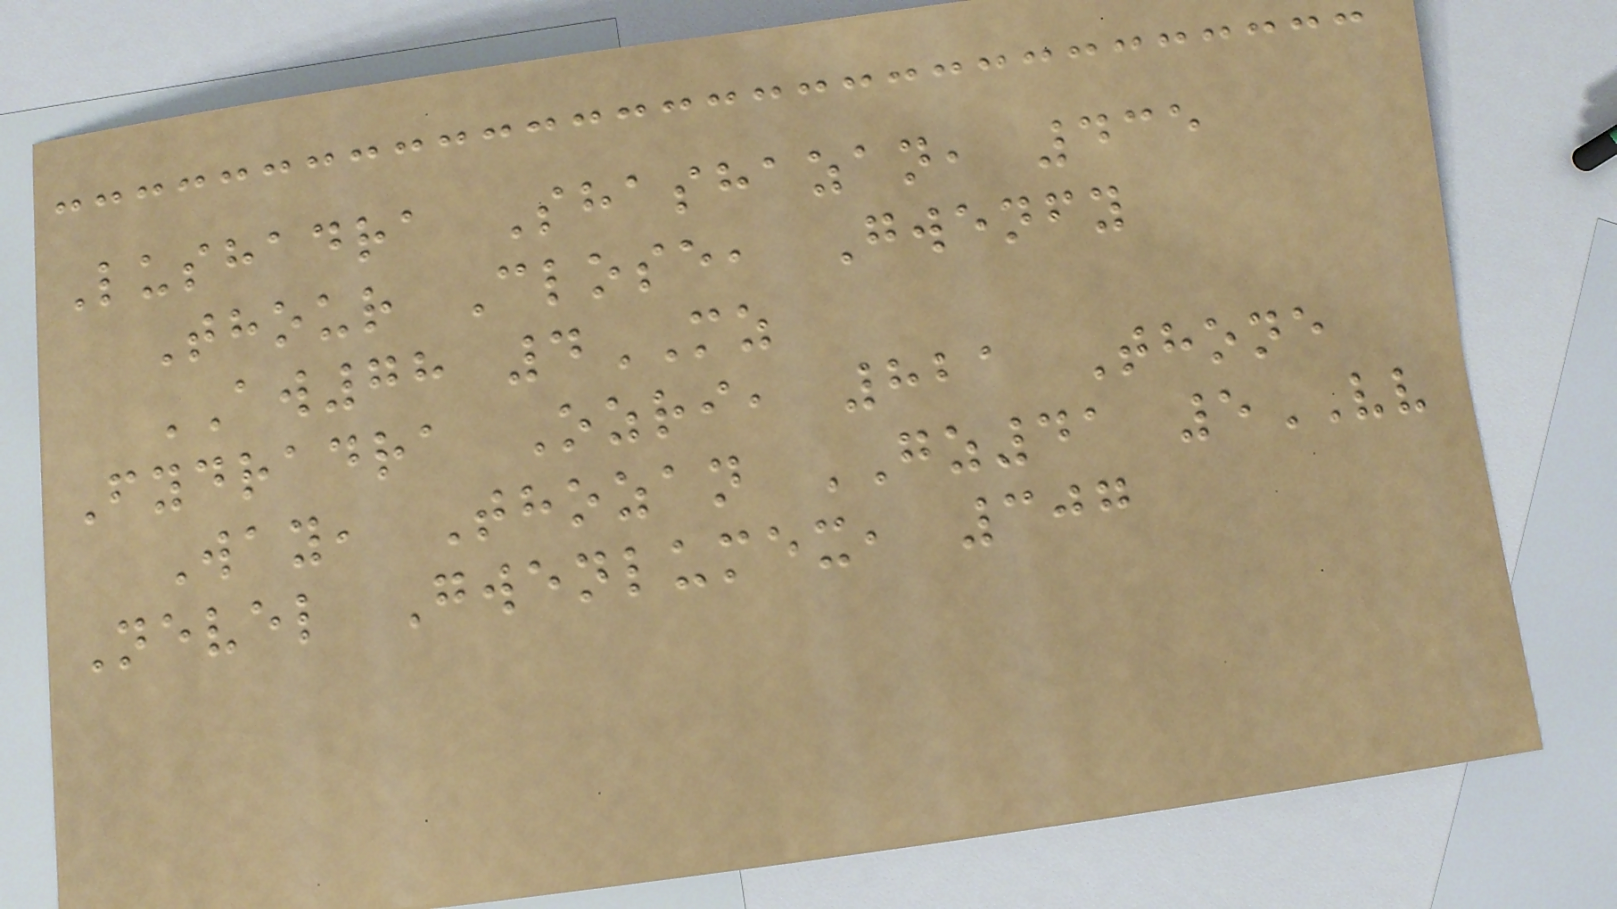Lushadra Shashazan, 435
Thour Close, Gwenfy
AW78 4MZ
Fydradra Ozri, 821 Thone
Way, Thozan GZ41 5VV
Nevel Gwenlumex, 307
